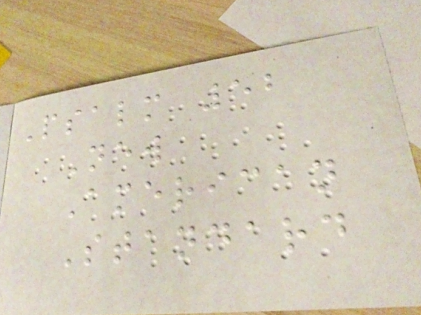Psalm 52
New
American
Standard
